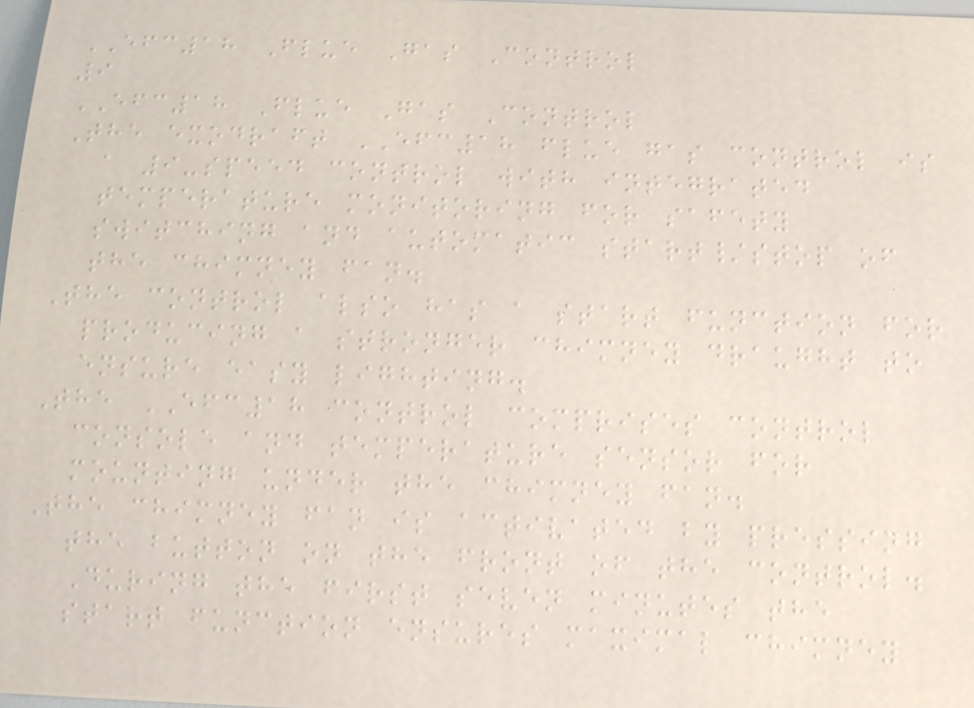EFC18 Flue Gas Control
9
EFC18 Flue Gas Control
The exodraft EFC18 flue gas control is
a 9-speed control with integrated
temperature monitoring for safety
switching and automatic start/stop of
the chimney fan.
The control also has a start function for
producing a stronger chimney draught to
ensure easy lighting.
The EFC18 control comprises control
console and temperature sensor for
mounting under the chimney fan.
The chimney fan is activated by pressing
the button on the front of the control.
During the first seven minutes the
start function ensures maximal chimney
